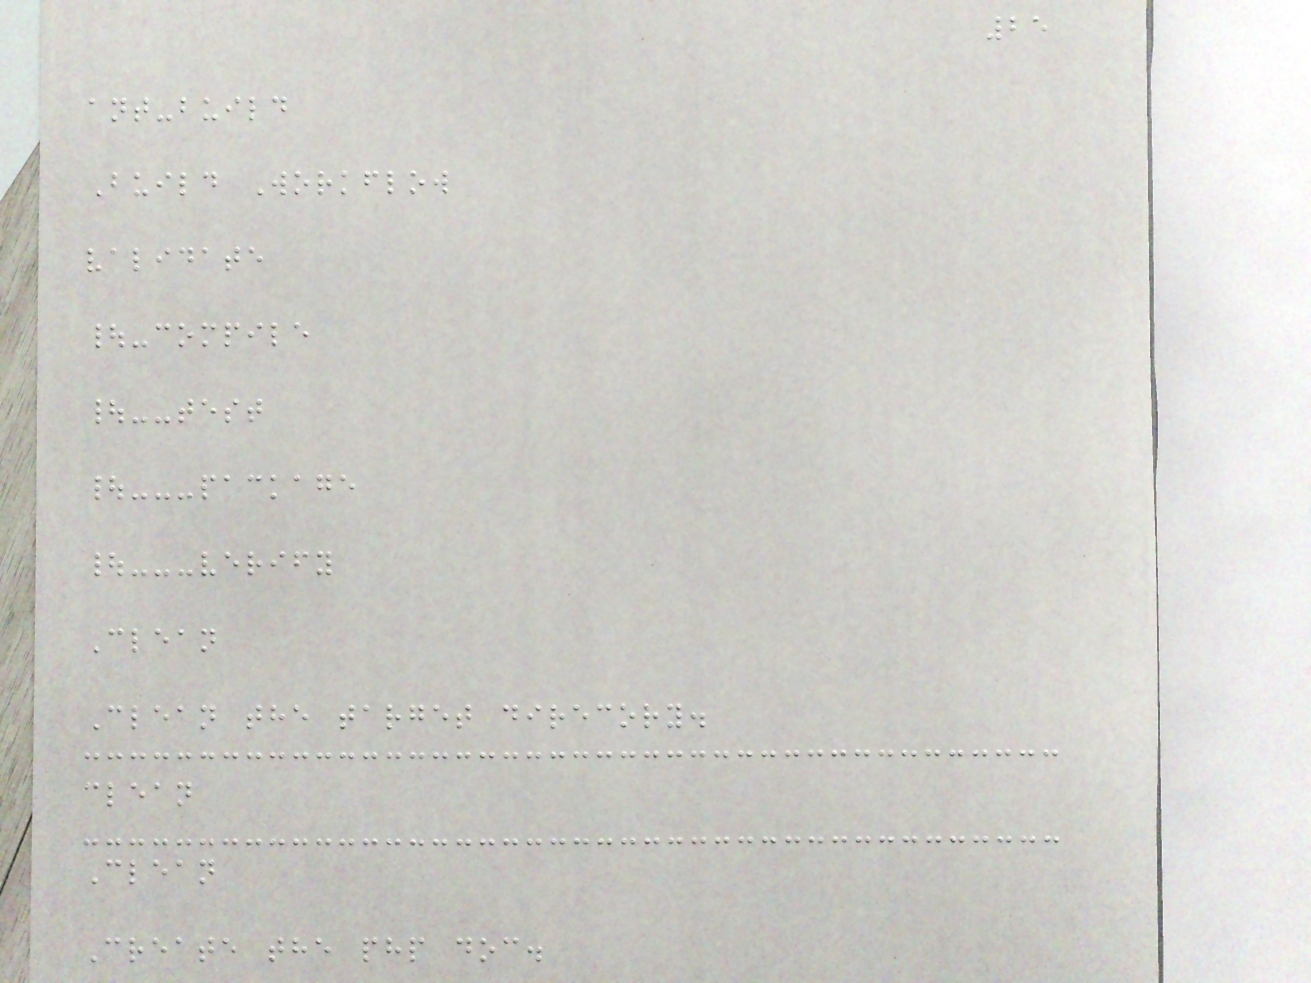25
ant-build
Build Workflow
validate
|-compile
|--test
|---package
|---verify
Clean
Clean the target direcory.
clean
Clean
Create the php doc.
